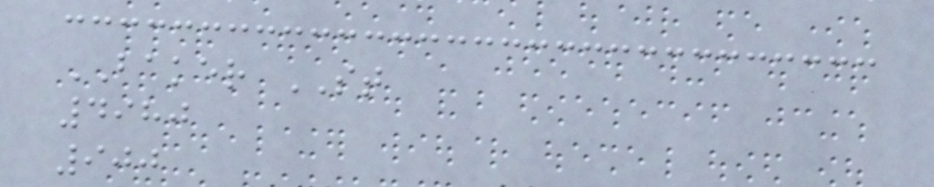BAKER ST
4980
900
